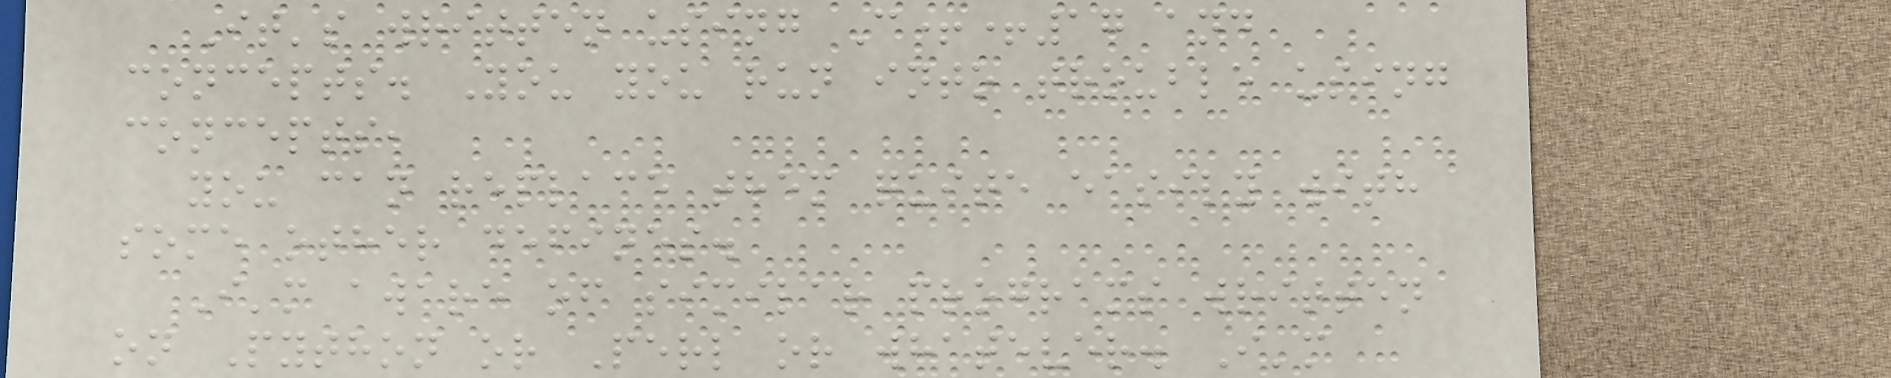It's written using C++17 and
concepts. You you run into trouble using
concepts,
you can replace them quite easily with
some other defines.
I'm aware of similar programs written
on Python or Perl or whatever. I'm
